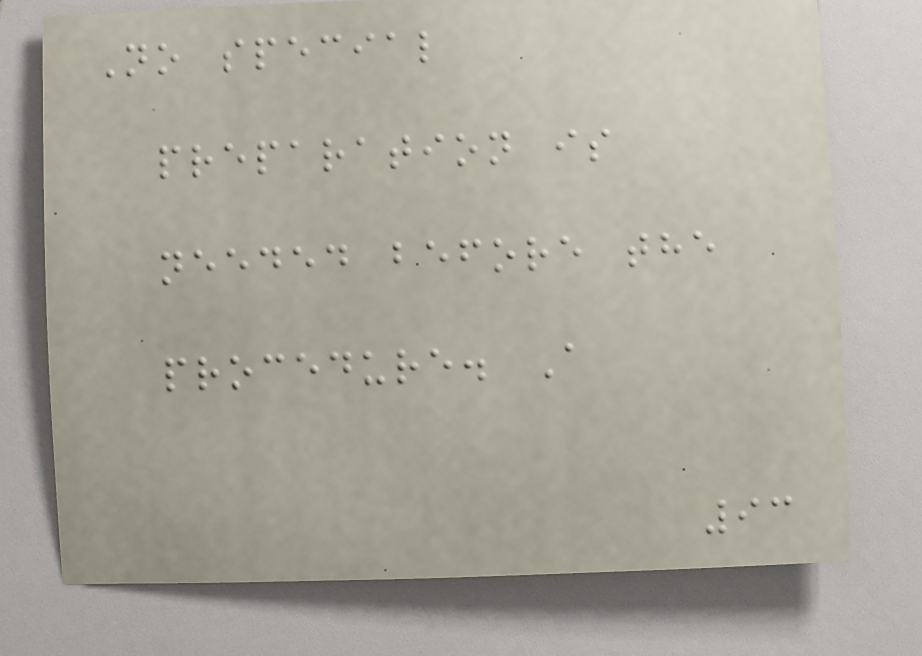No special
preparation is
needed before the
procedure. A
93
